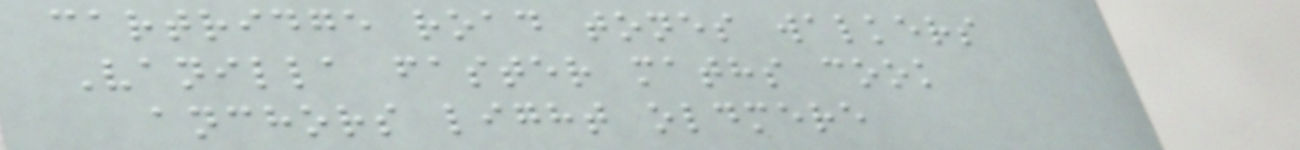cartridge road tones walkers
Vanilla faster maths cook
anchors light oldmere
